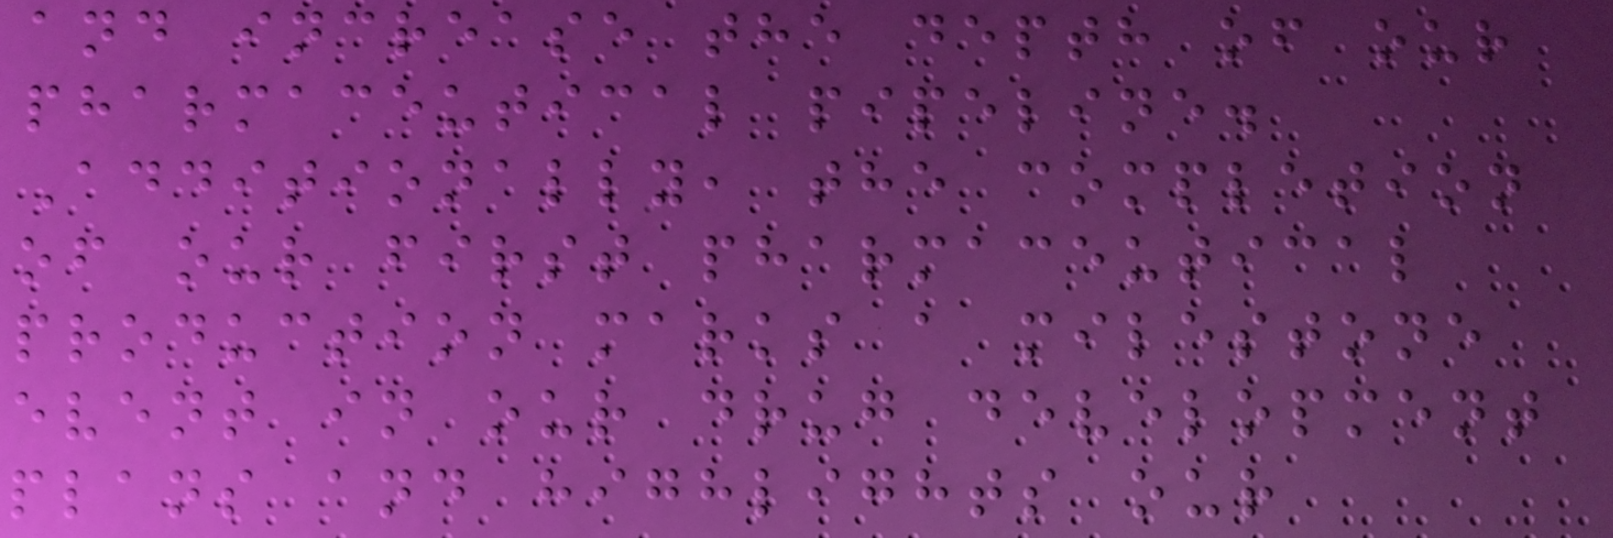and increase the depth of our
pharmaceutical pipeline.
Additionally, the completion
of our first pharmaceutical
production marks a milestone
event in our drug development
plans and highlights our
